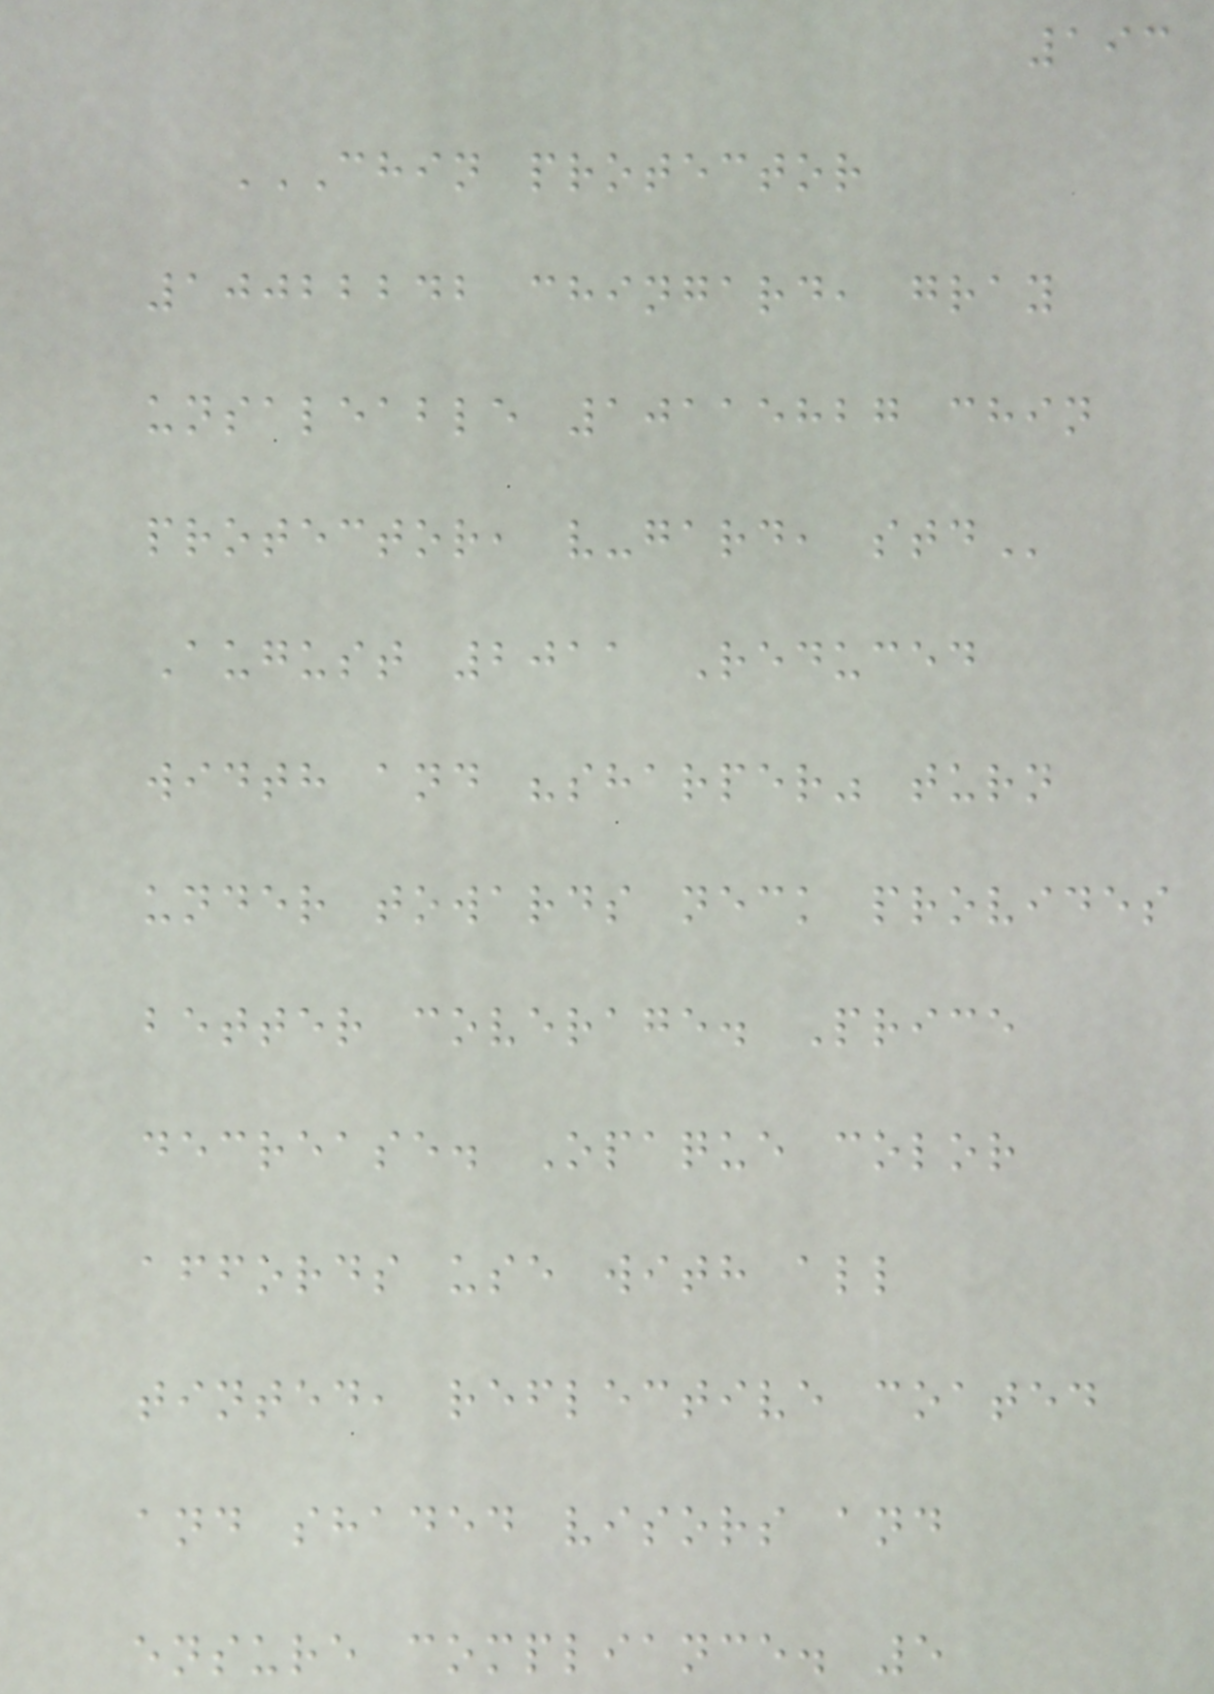193
CHIN PROTECTOR
10022242 CHINGARD, GRAY
UNSALEABLE 10115827 CHIN
PROTECTOR, V-GARD, STD
August 2011 Reduced
width and "sharper" turn
under towards neck provides
better coverage. Price
decrease. Opaque color
affords use with all
tinted, reflective coated
and shaded visors and
ensure compliance. 5
